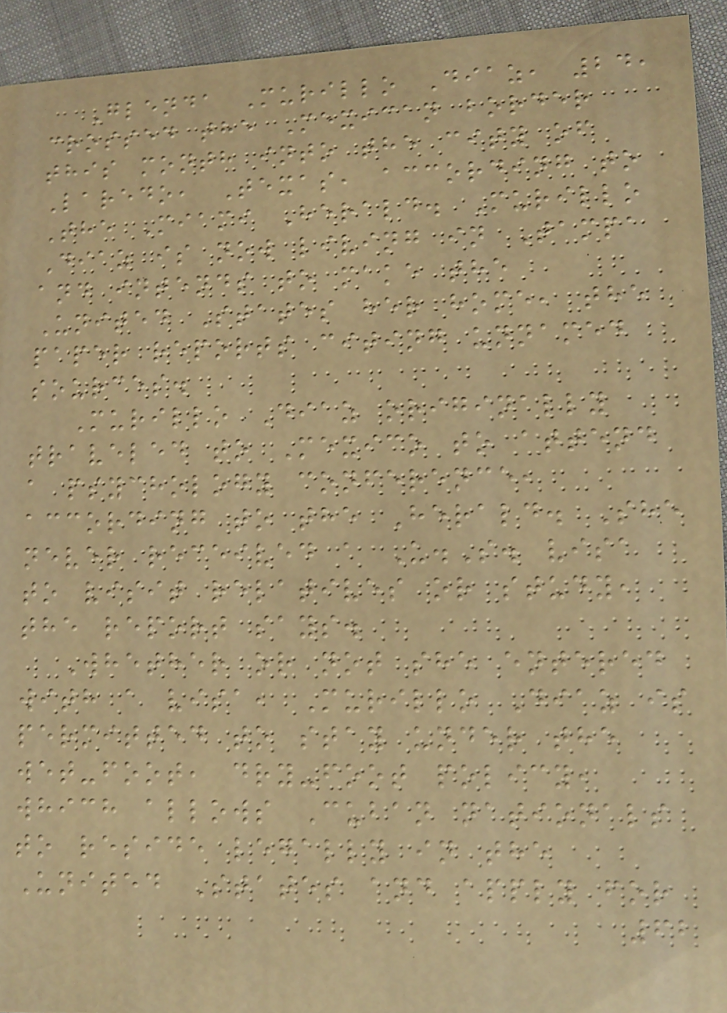Glenda Murillo Diaz, 24,
crossed the Mexican border
this month into the city of
Laredo, Texas, according to
The Miami Herald. Murillo
Diaz is now living in Tampa
and intends to make the
United States her home, the
paper reports citing unnamed
sources.
Murillo Diaz originally
traveled to Mexico to attend
a psychology conference,
according to the Herald. She
never received a U.S. visa
to visit relatives or study,
the report says.
Whether or not she entered
with a visa, Murillo Diaz is
permitted to stay under the
wet-foot, dry-foot policy,
which allows Cuban nationals
to reside legally in the
United States and apply for
62
